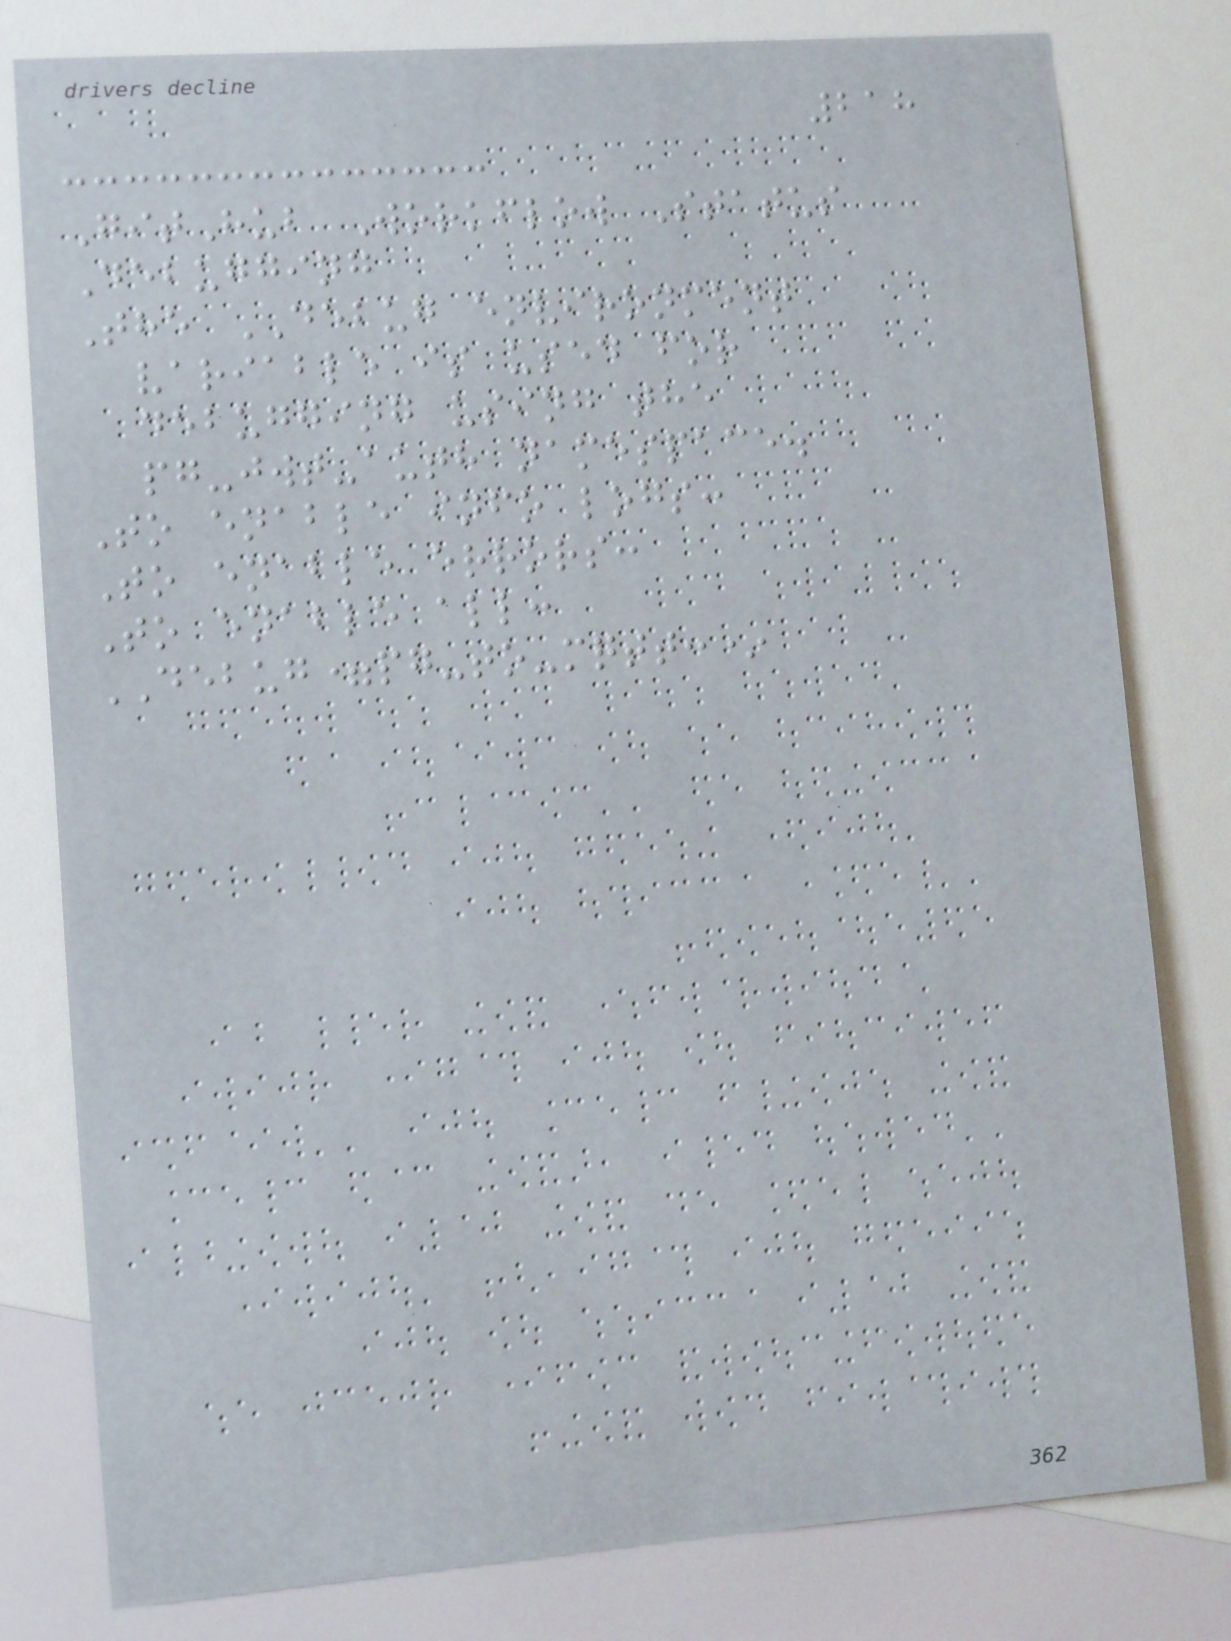218
GitHub Workflow Status
Debugging
The DEBUG environment
variable is used for
debugging using the
pg-jwt-auth namespace.
To enable info logs:
To enable errors:
To enable all:
DEBUG=pg-to-mqtt:*
